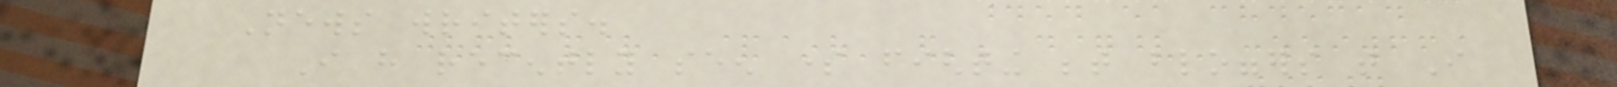News writers.
I have recently seen some fighting between bloggers that I
